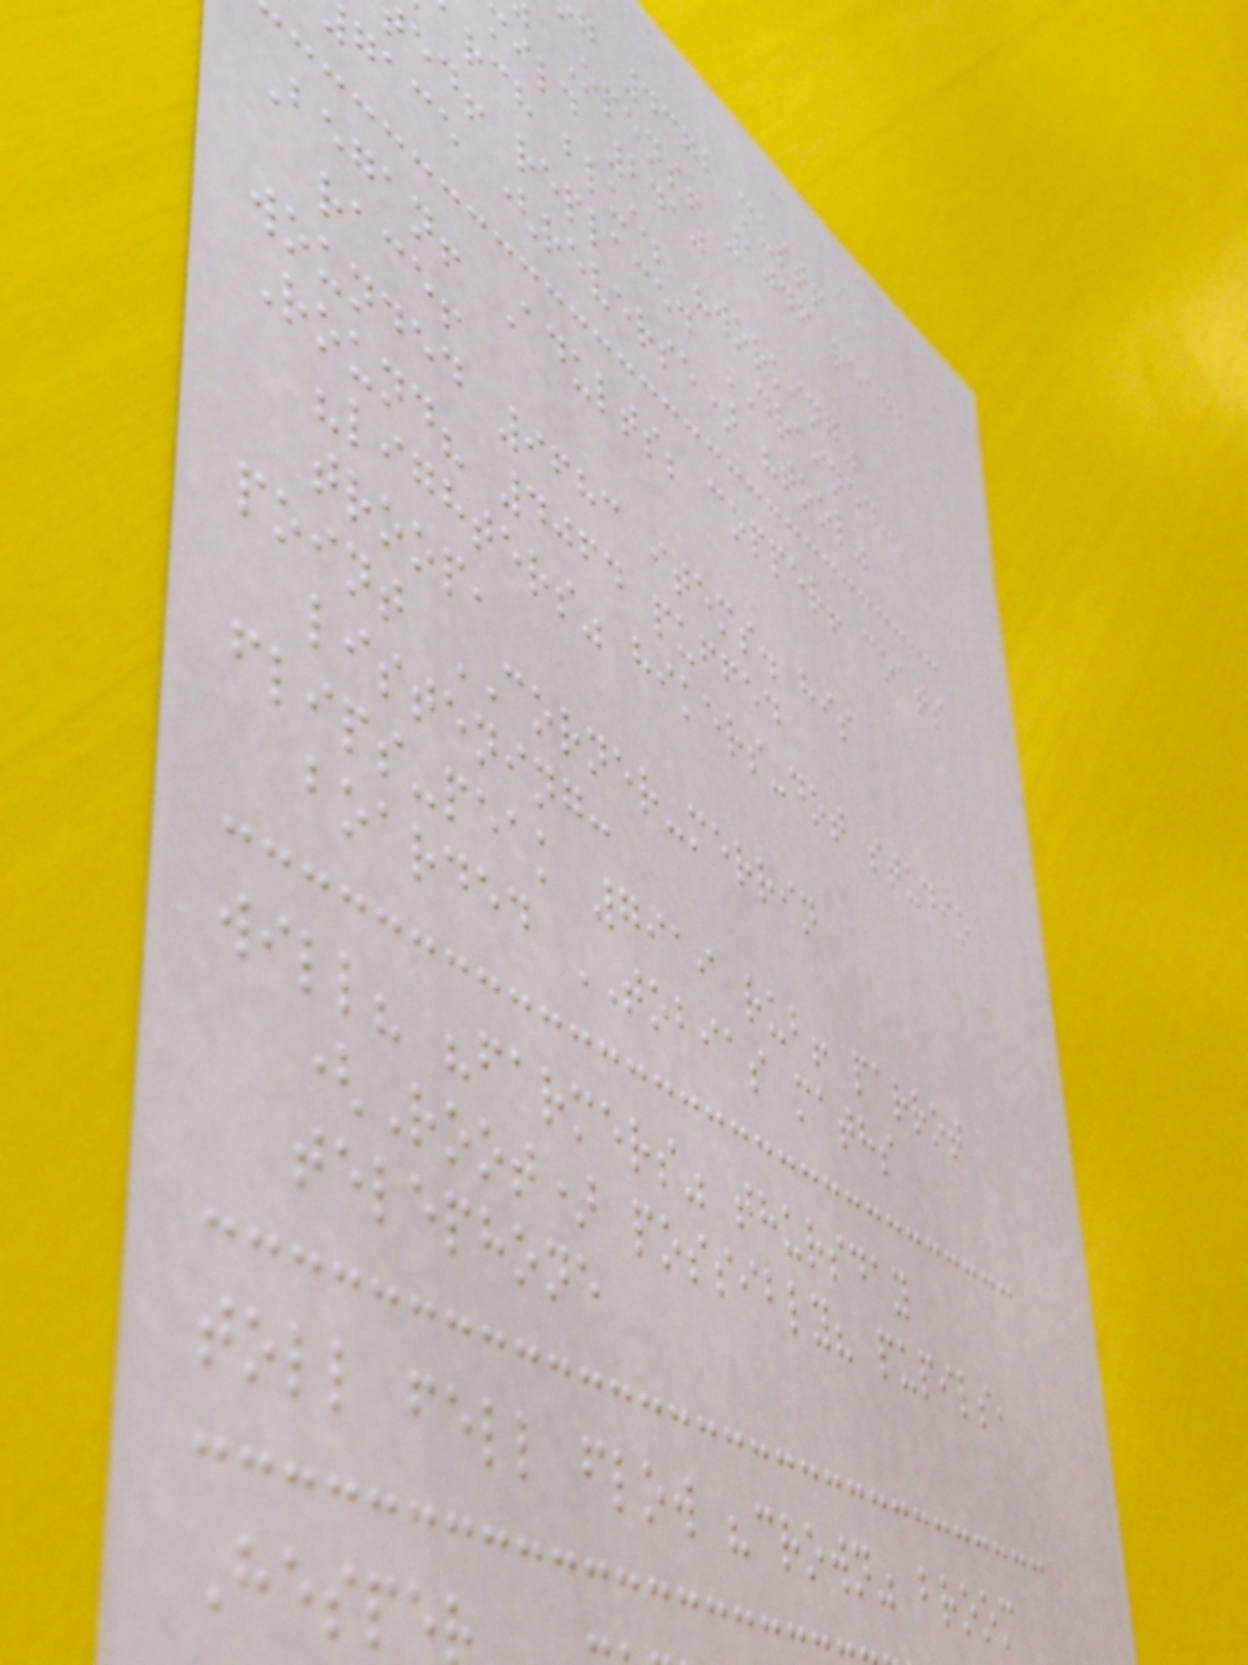g 4372 must!
Opens! 1046 reach
mild 2410
rch blue; "working"
ed! replaced DRAINED:
gace (reverse) "tool"
Began! Adults; copper! coats
race!
wounded 9683 items. his
Round? 4064 puffed
"lighters" hikers-dot studio
troop,
point CORNER-merrin
listening:
flips-peak 7919 rub! parrot
boarded TOBIAS maths
will? "farmers" thursday
(Root) possibly? pupils,
telephone
toll fell flow "crown" broom
Hespe
